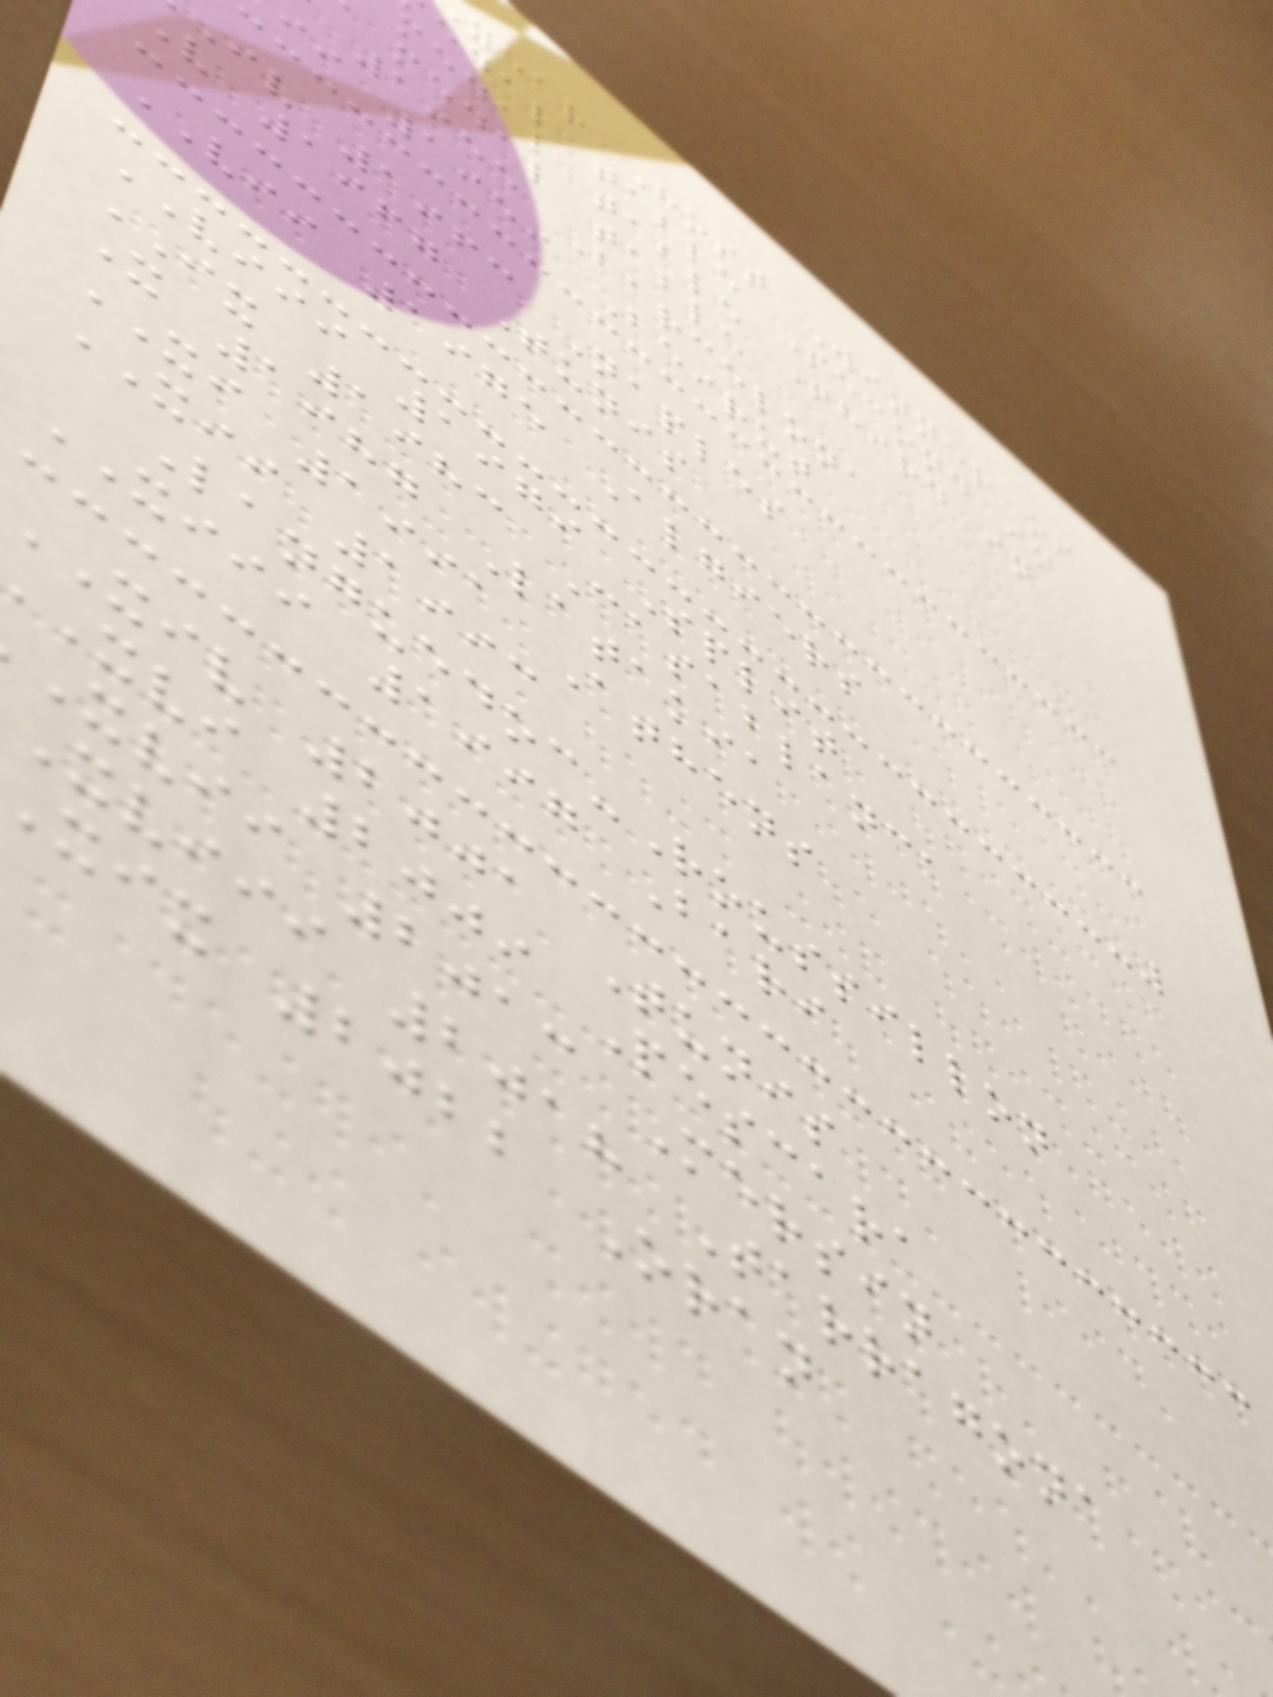year Host Winner of
edal table Second in
medal table Third in
medal table
1955 Barcelona
ii 1959 Beirut
iv 1963 Naples
v 1967 Tunis
VII 1975 Algiers
VIII 1979 Split
IX 1983 Casablanca
X 1987 Latakia
XI 1991 Athens
XII 1993
Languedoc-Roussillon
XIII 1997 Bari
XIV 2001 Tunis
xvi 2009 Pescara
xvii 2013 Mersin
xviii 2018 Tarragona
xix 2022 Oran
